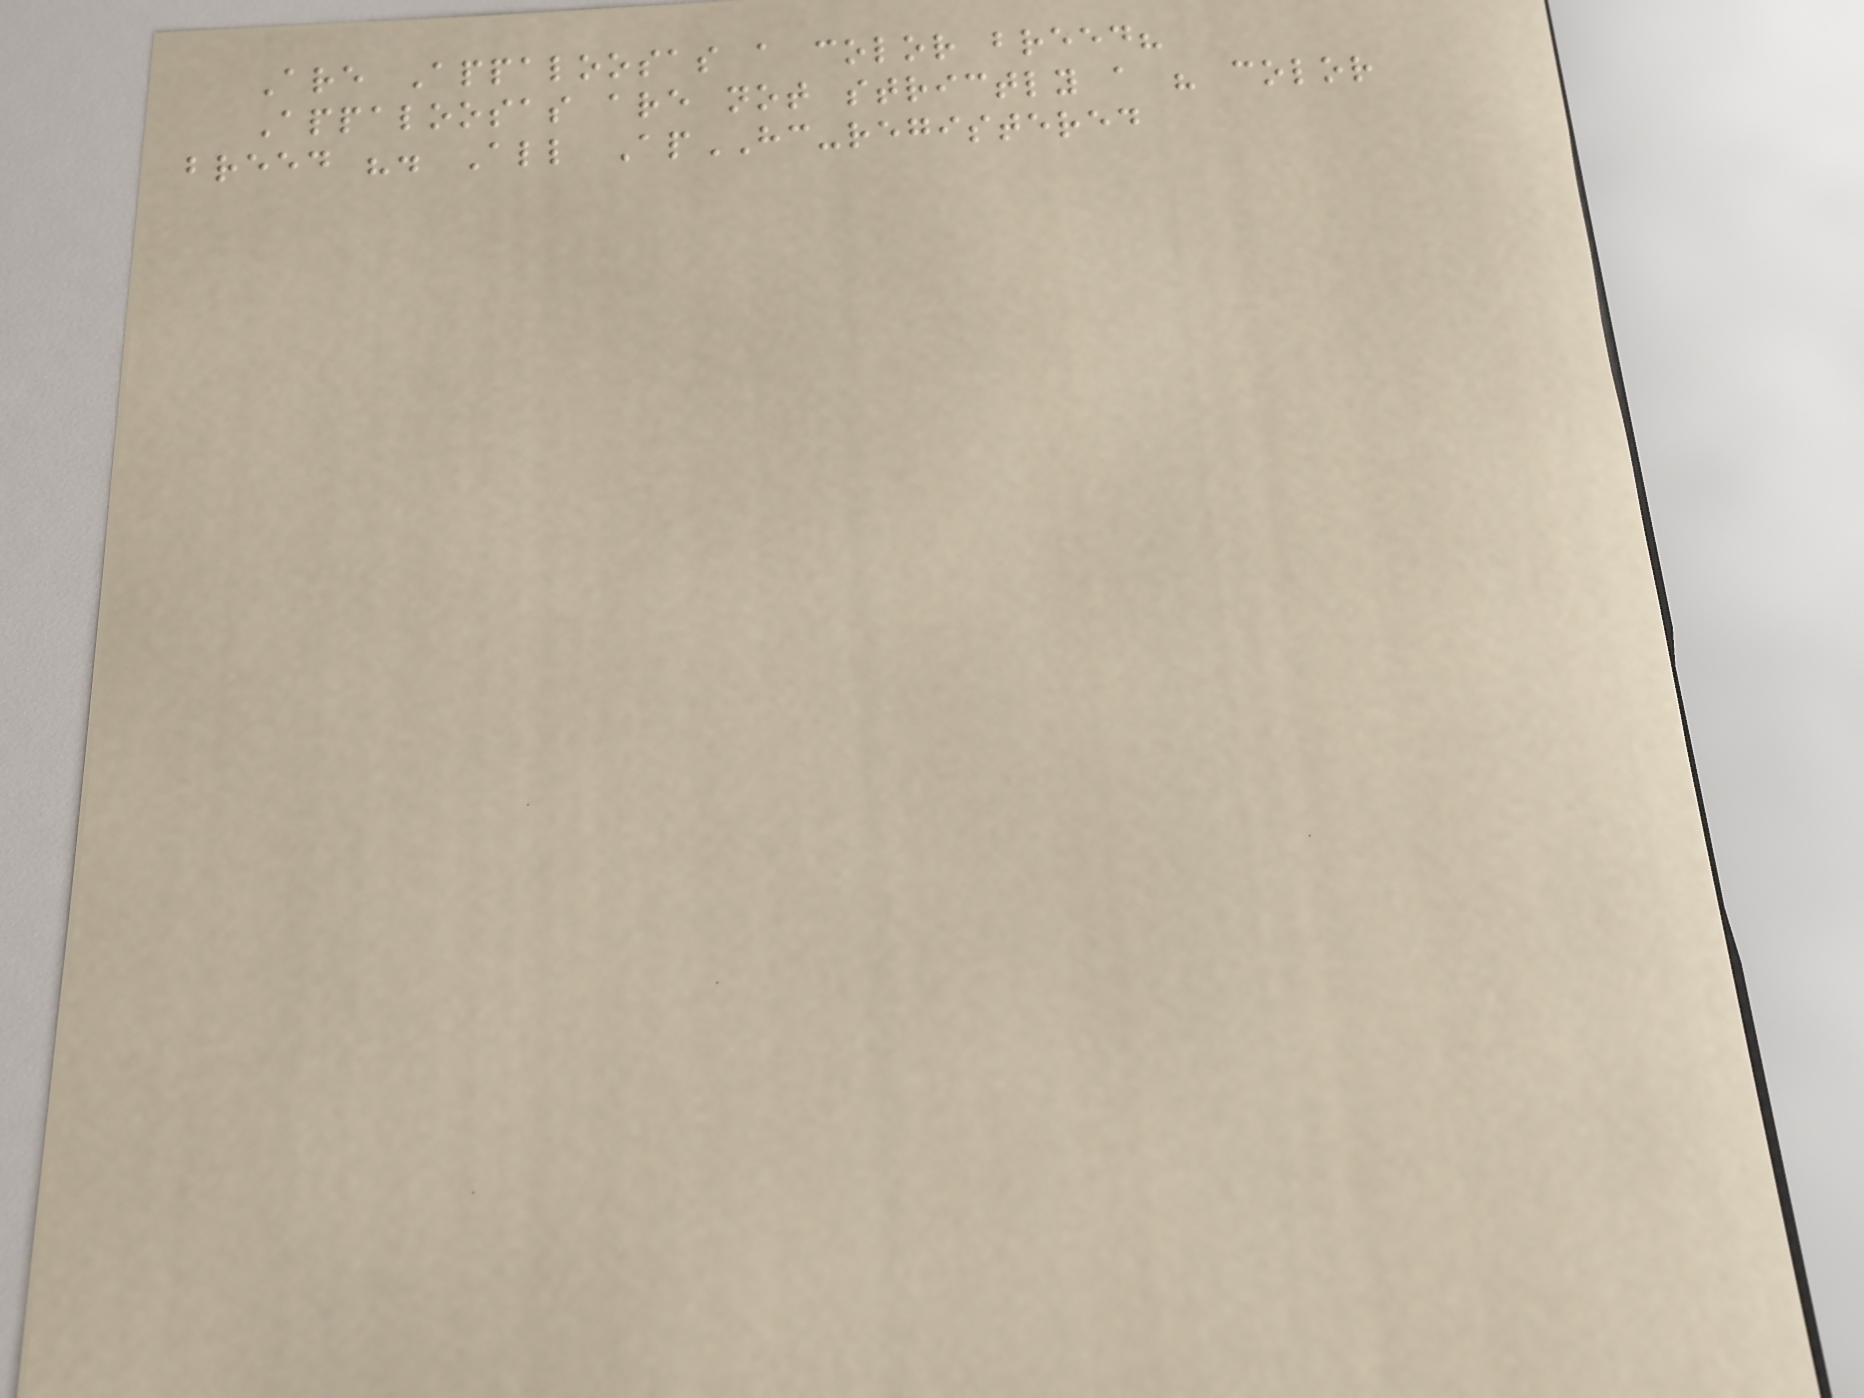Are Appaloosas a color breed?
Appaloosas are not strictly a " color
breed ". All ApHC-registered
